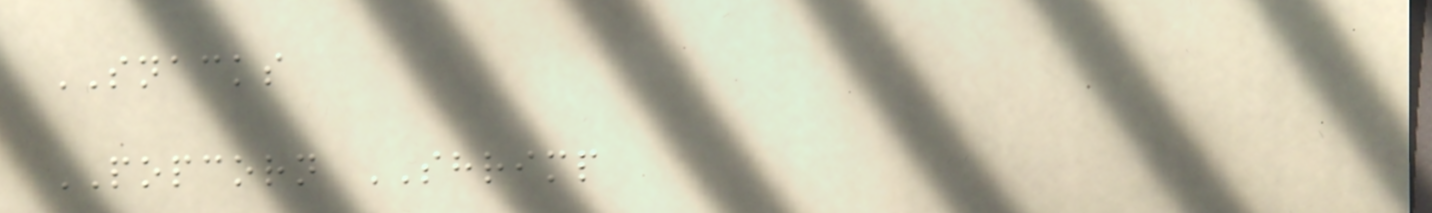SNACKS
POPCORN SHRIMP
